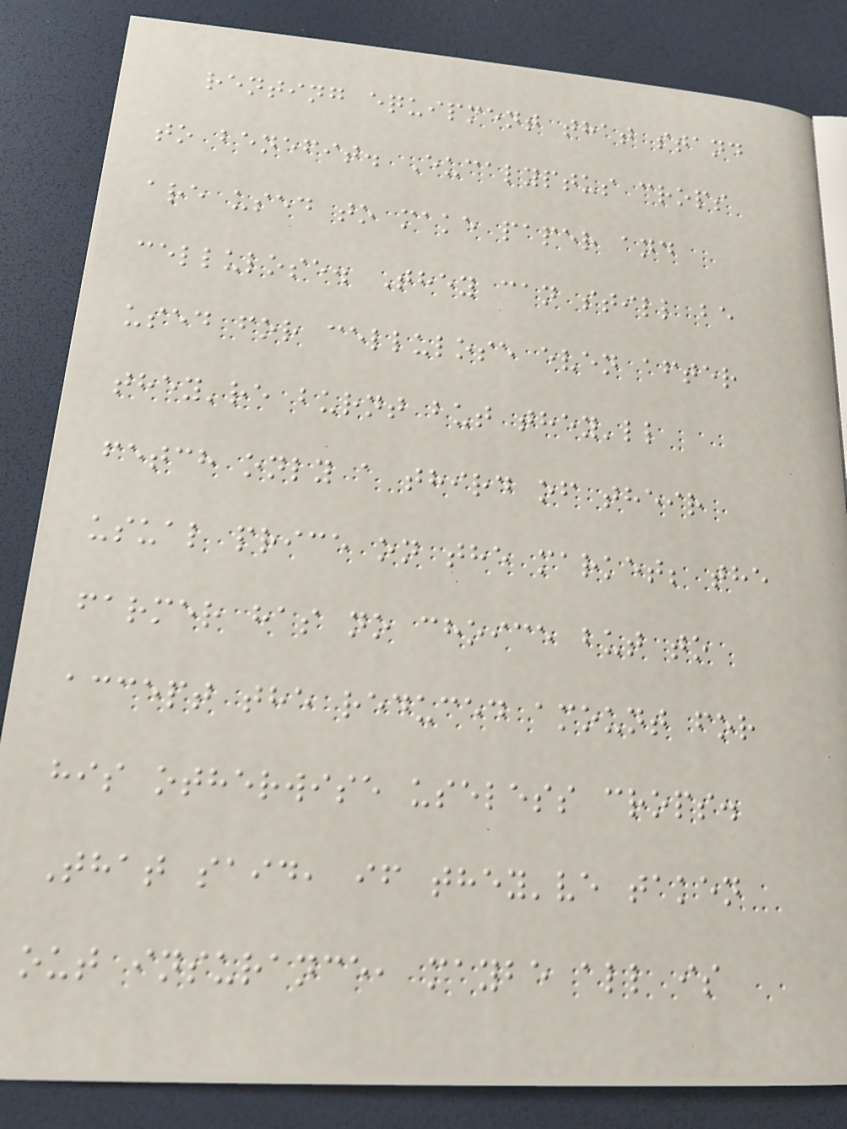renting equipment that stand
to benefit. Eucalyptus crops
are used to make paper and
cellulose. They can still be
used for cellulose even after
they're burnt but they'll
fetch only a third of their
usual price on the market; the
farmer has no choice but to
accept the reduced amount for
his otherwise useless crops.
That said, if they've taken
out insurance, maybe all is
